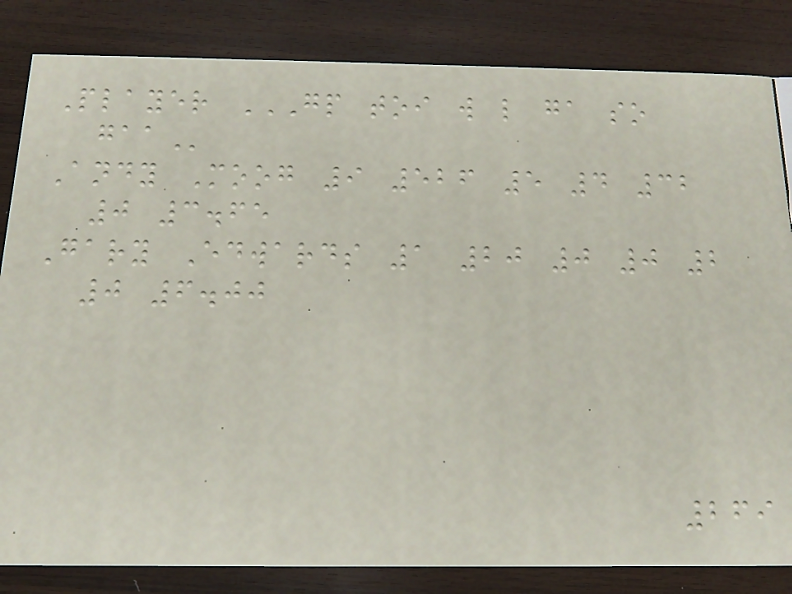Player GP TOI W L GA SO
GAA
Andy Moog 9 526 5 4 32
0 3.65
Gary Edwards 1 20 0 0 2
0 6.00
269
